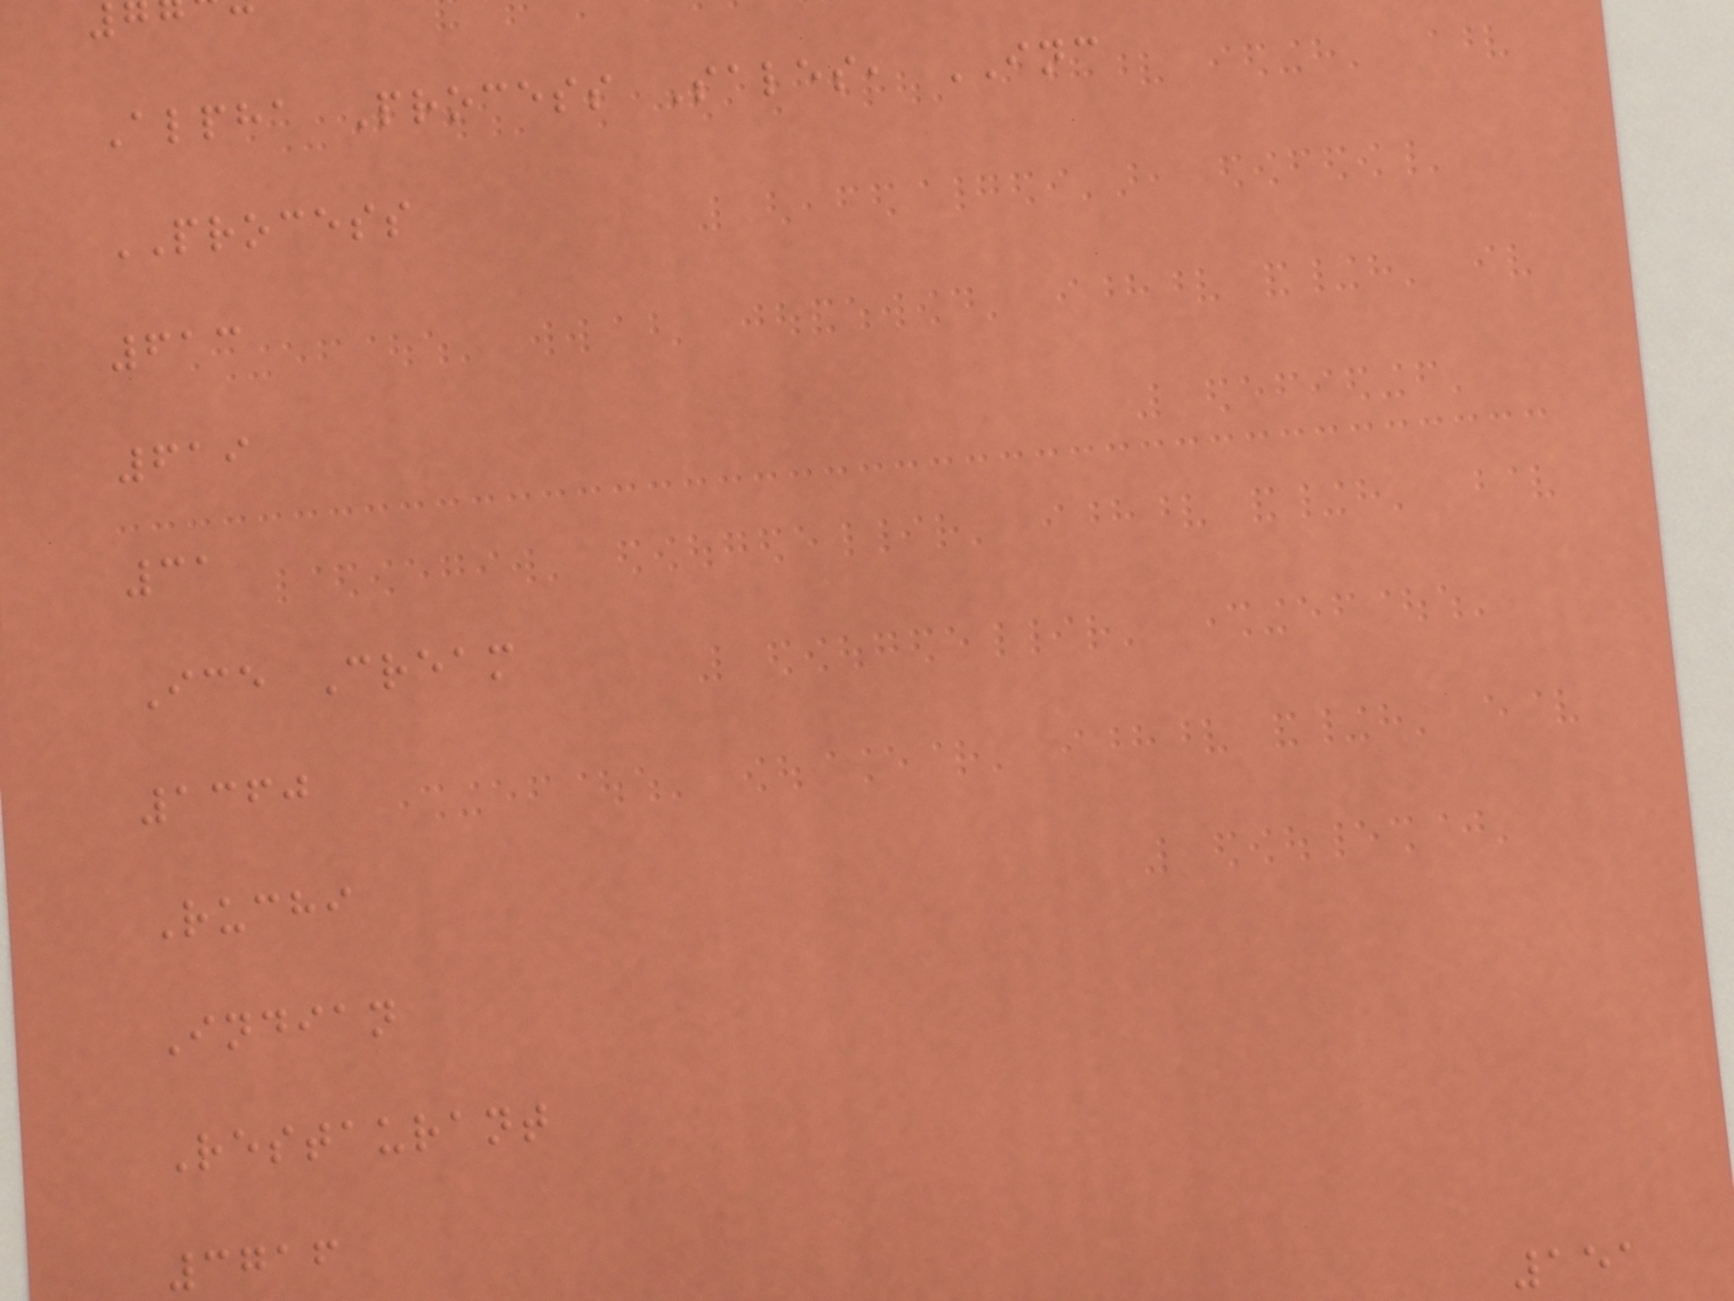Alpha Process Sales, INC
PROCESS
613
619
31
Ice Cream
1360
Ruchi
Indian
Restaurant
3716
151
